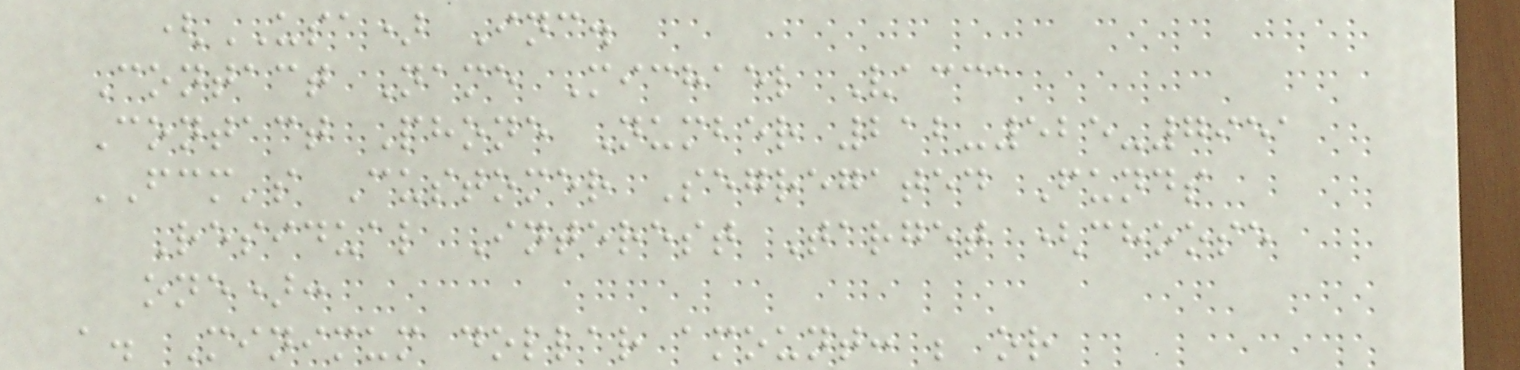(USA) Inc.
Contact Name Michael Vacca
Contact Phone Number 212-525-7951
FCM's Customer Segregated Funds
Residual Interest Target (choose
one):
a. Minimum dollar amount: ; or
